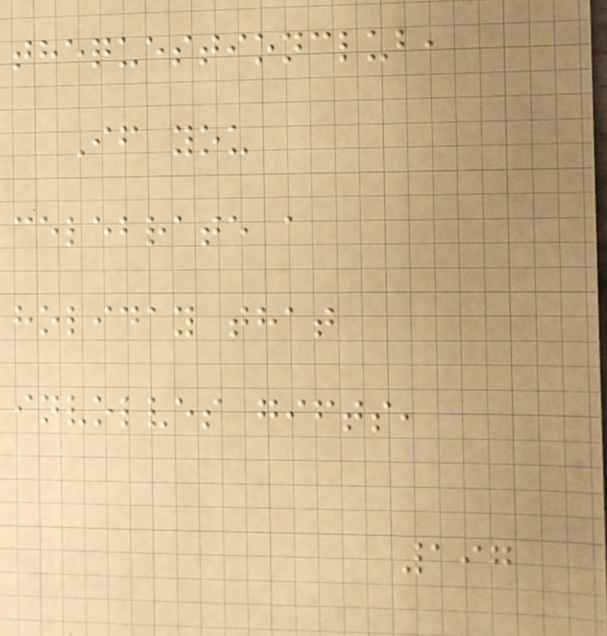thequestionclub,
If you
celebrate a
holiday that
involves gifts,
197
